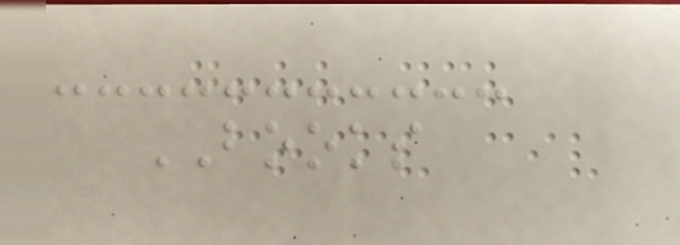BOOKS
